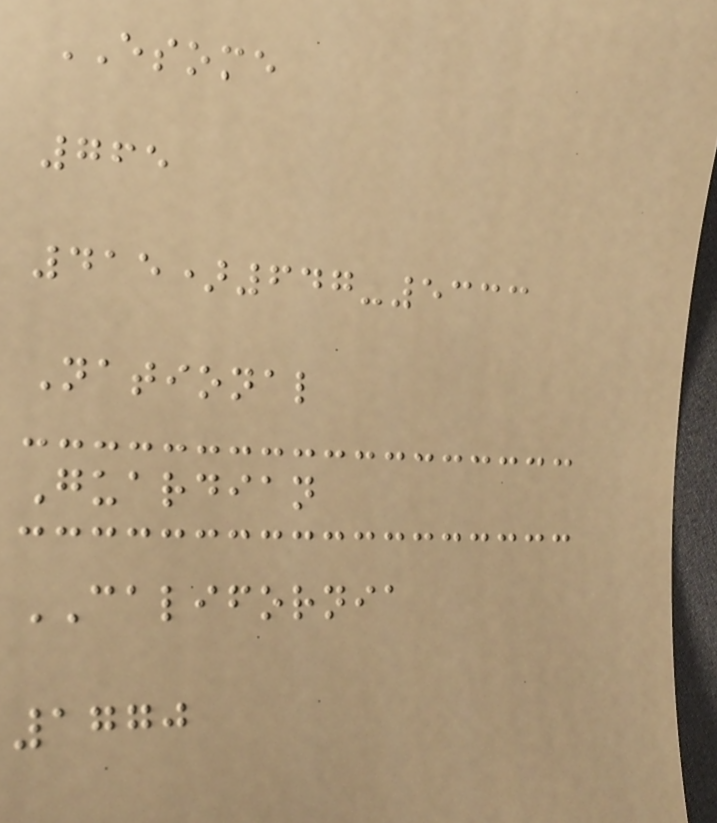ESOME
765
415)647-5333
National
Guardian
CALIFORNIA
1770
